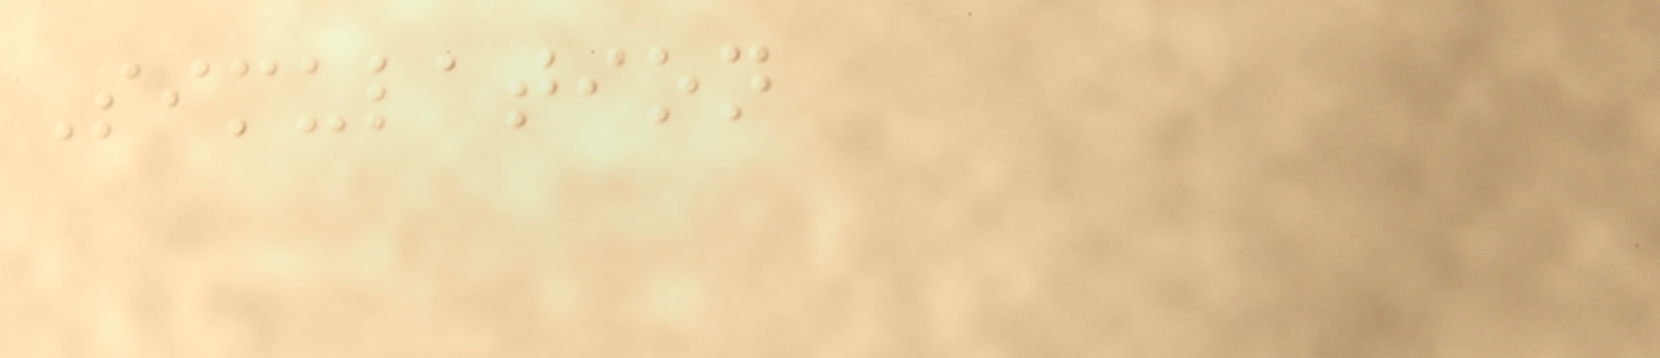Simulation
